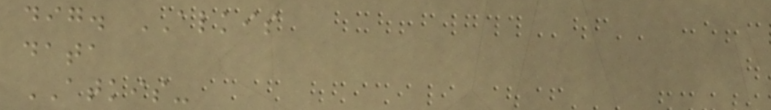dig. ALKIS
data
ATKIS-
